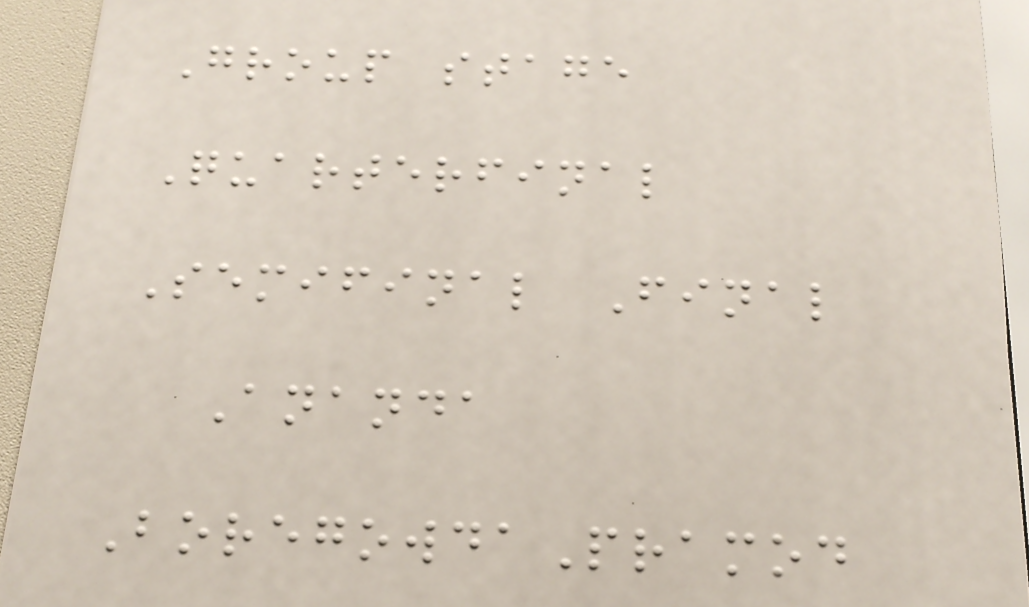Group stage
Quarterfinal
Semifinal Final
Ananda
BoregowdaPramod
